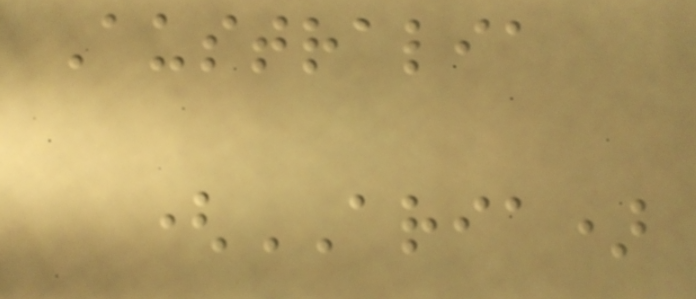Australia
(ARIA)
